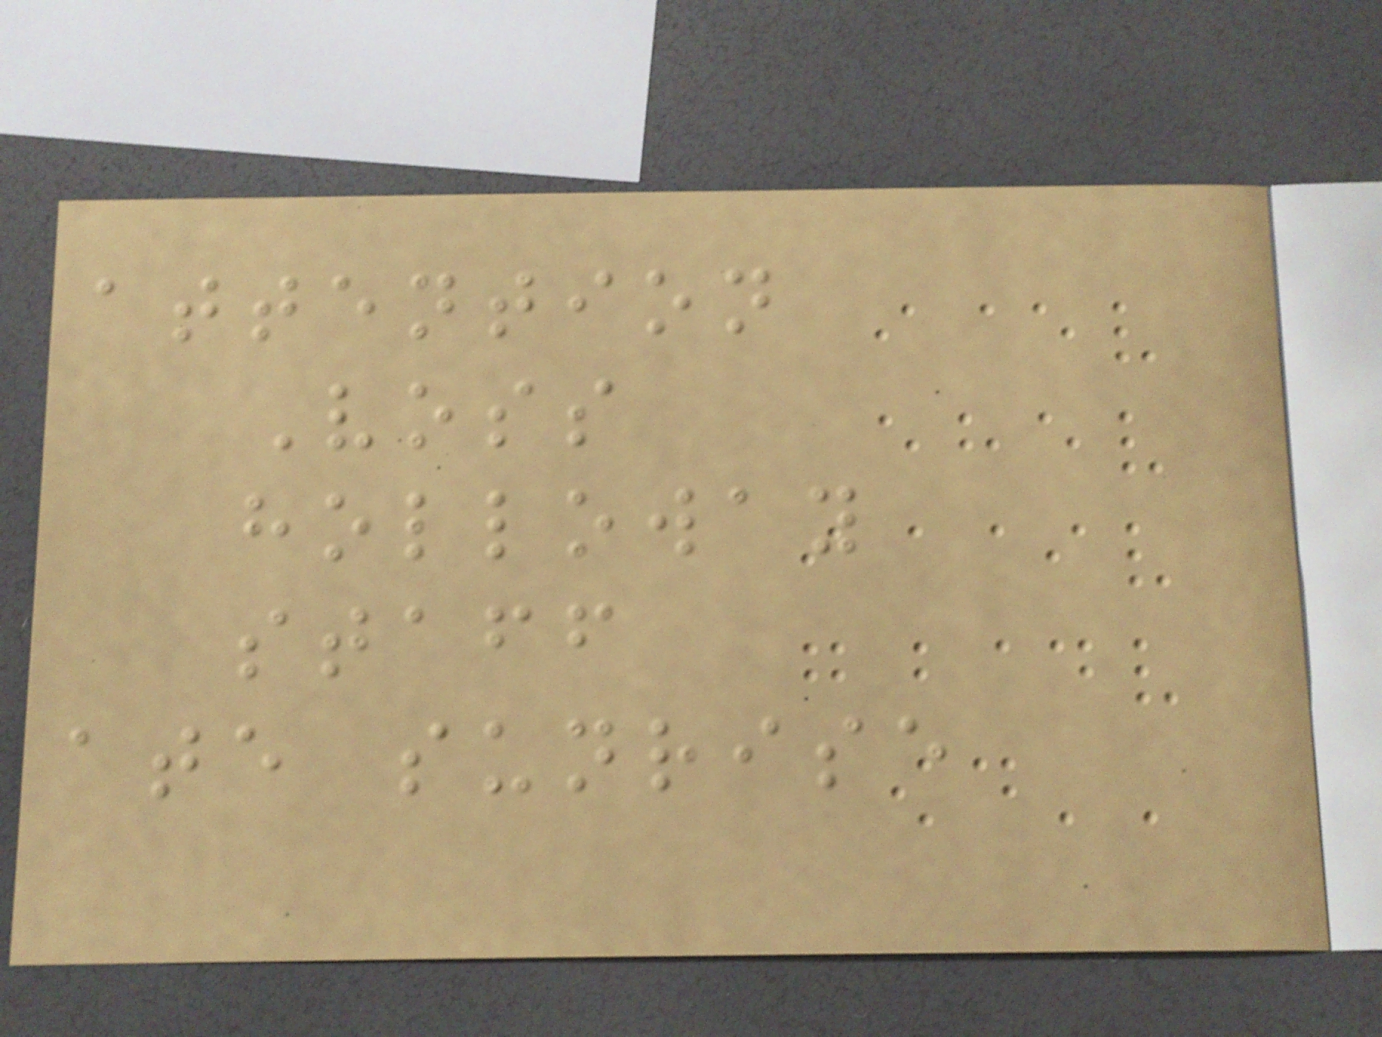attention
Voss
holloway
staff
ate sunrise
